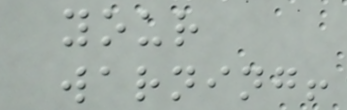your
warning!
